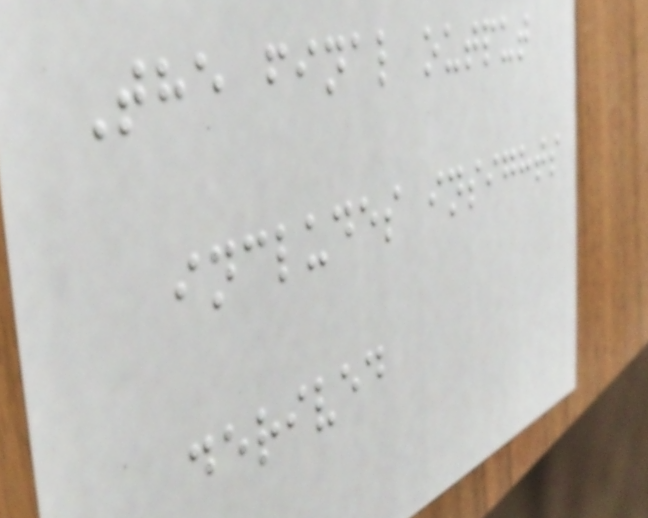The final output
includes insights
derived
